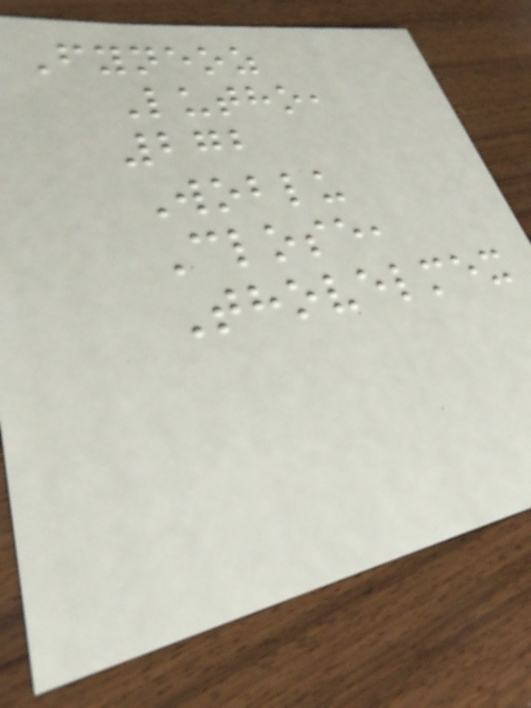Fyneoz
Lutho,
272
Woblu
Close,
Thovelmex
